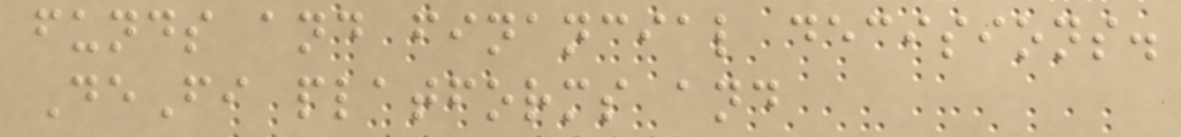funds and financial decisions.
DeFi platforms and
